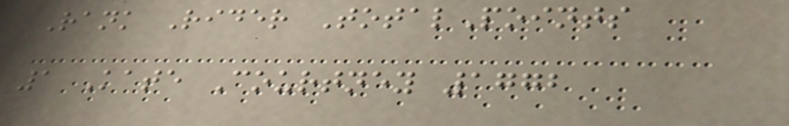Rank Rider TotalPoints
1 Kate Courtney 1772
